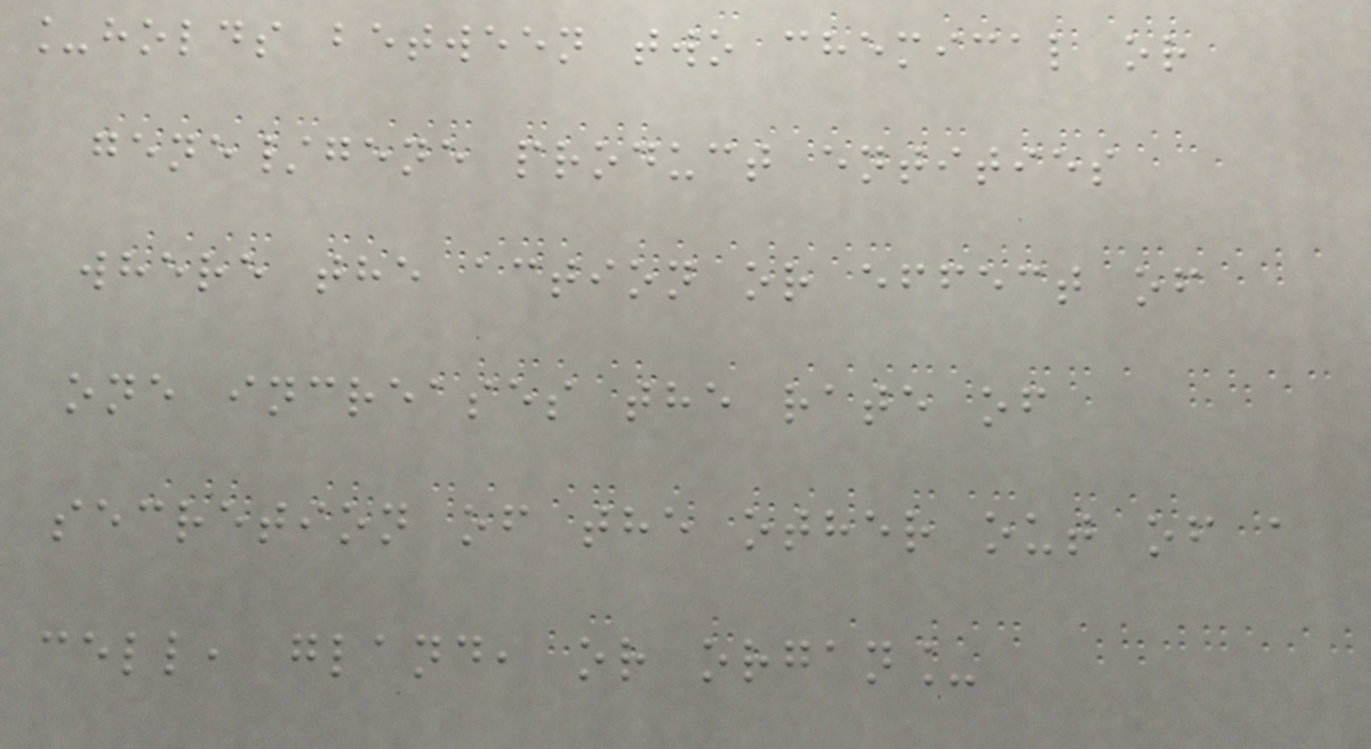_holds between two chemical or
gene/gene product entities
where the action or effect of
one increases the rate of
secretion of the other out of a
cell, gland, or organ_
